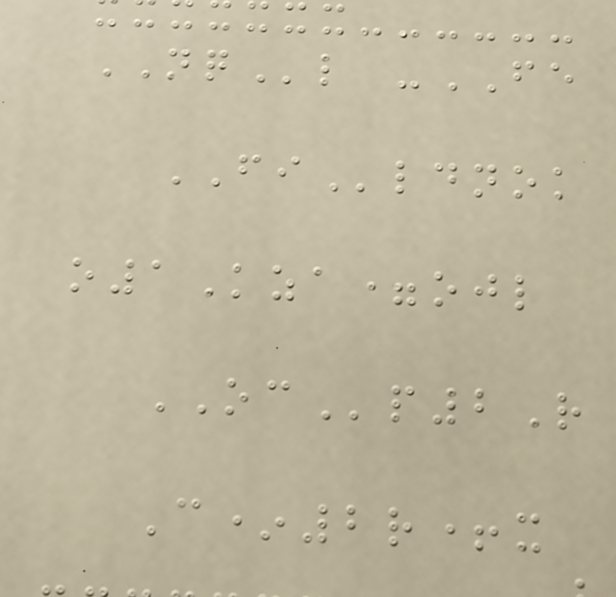NQl -FE
FIldnok
o1Kza=ojl
OCp2R
C*2r+x
